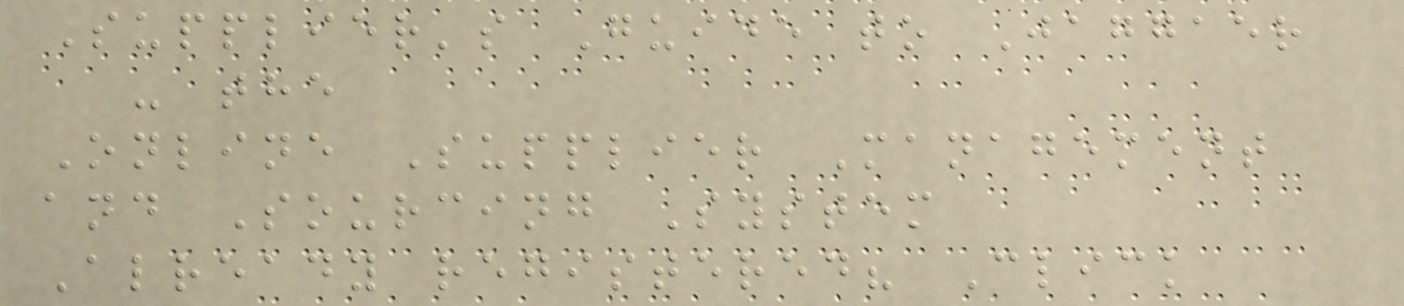Supplier's Guide to Jaggaer
- the
Online Supplier Management
and Sourcing System
Already registered? Click
